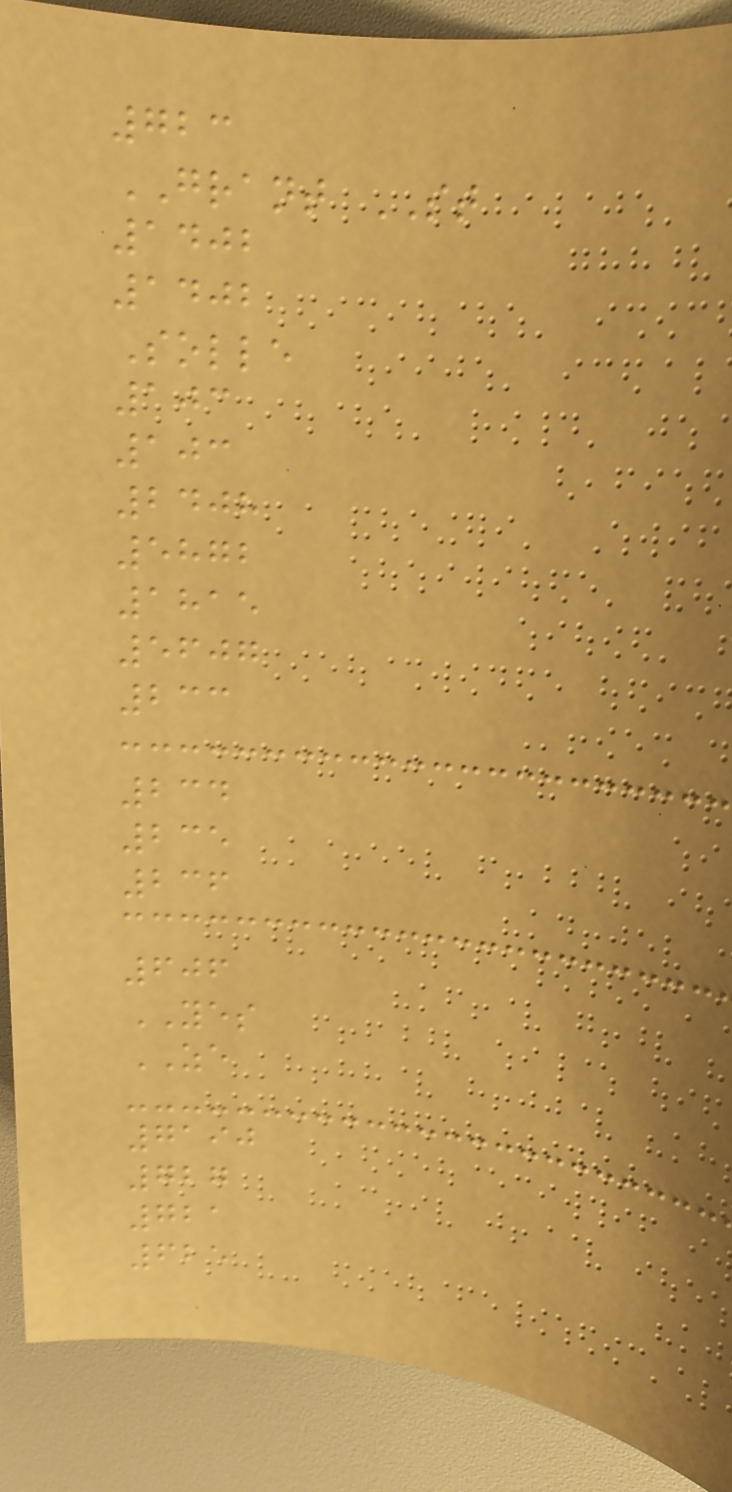723
GRANT ST
1402
1402
Solle
103
103
2408
5872
1815
5607
233
234
235
236
606
YES
ZE
7190
727
721
625
